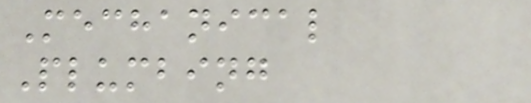Mechanical
Plumbing
